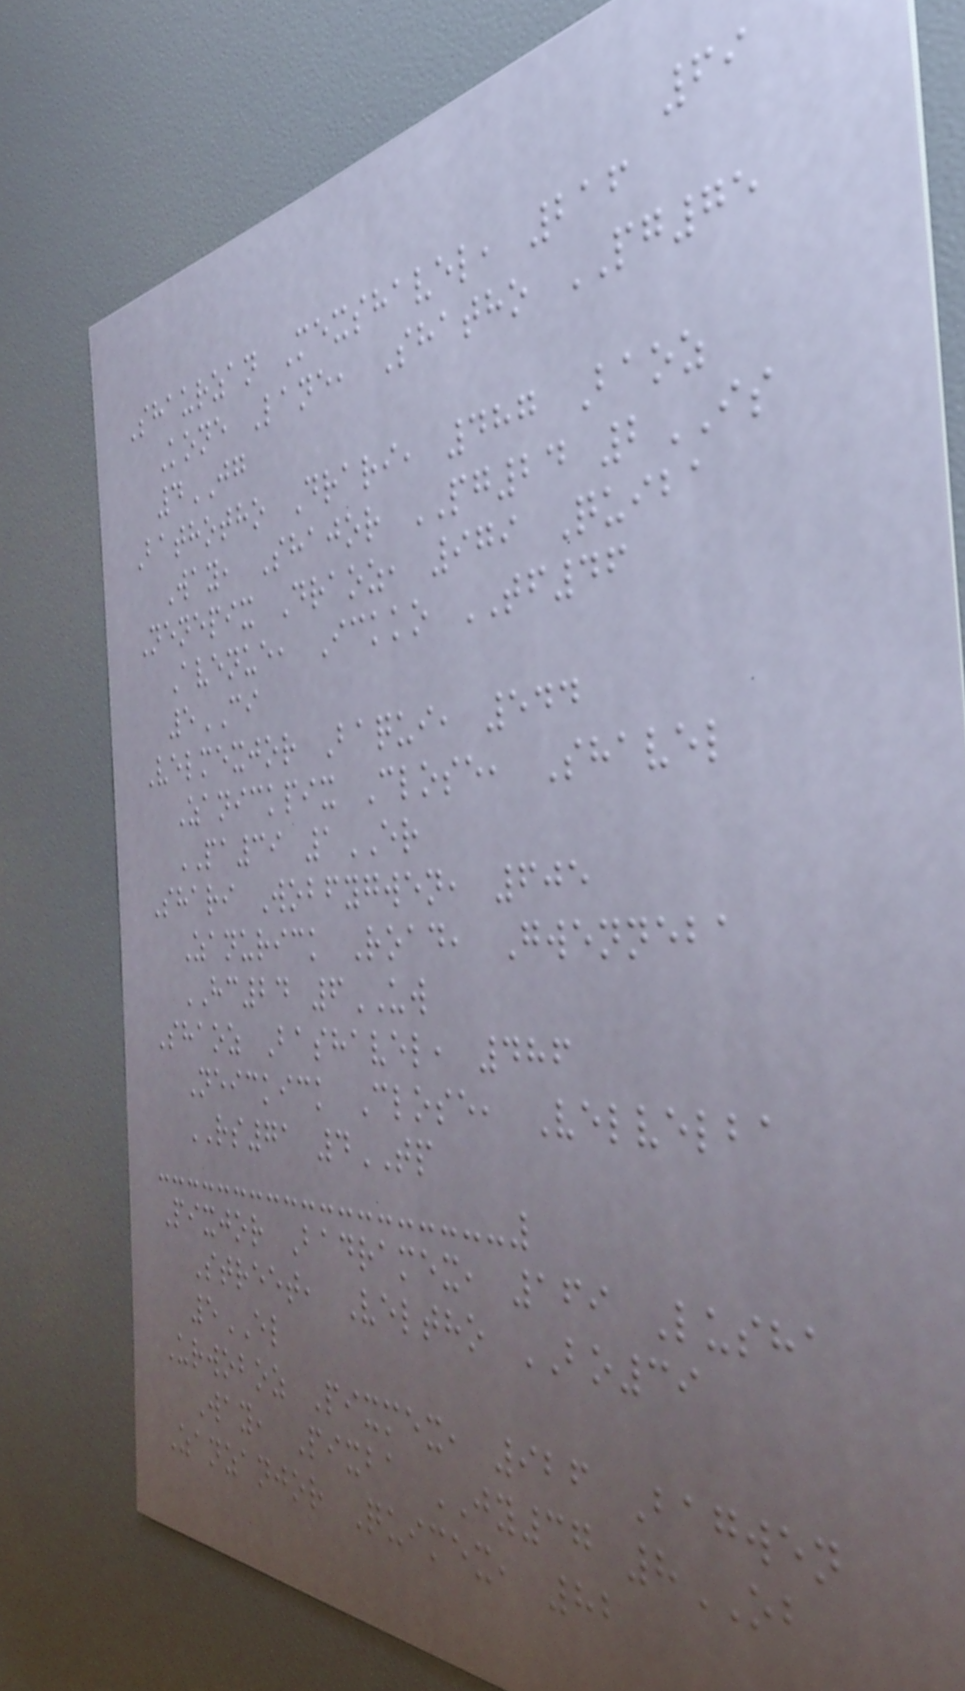69
Shaurzan Mexshavel, 216
Kone Lane, Shatho PG75
4JG
Bathotho Drari, 487 Baoz
Way, Shajor PG24 2IS
Nenepix Draoz, 979 Quiba
Avenue, Ickko TF46
5CI
Velmexjor Baqui, 544
Zanickpix Close, Shavel
PA39 1ER
Shari Wobfygwen, 605
Zanurick Road, Gwenneba
HC24 6UW
Shaoz Bashavel, 486
Neickick Close, Velvelba
RS71 4TP
Pixjor Badramex, 169 Lusha
Street, Veltho BO39
5EL
Urwoboz Pixmex, 926 Bagwen
Way, Pixba JY37 8OB
Zanzanjor Quimex, 82
